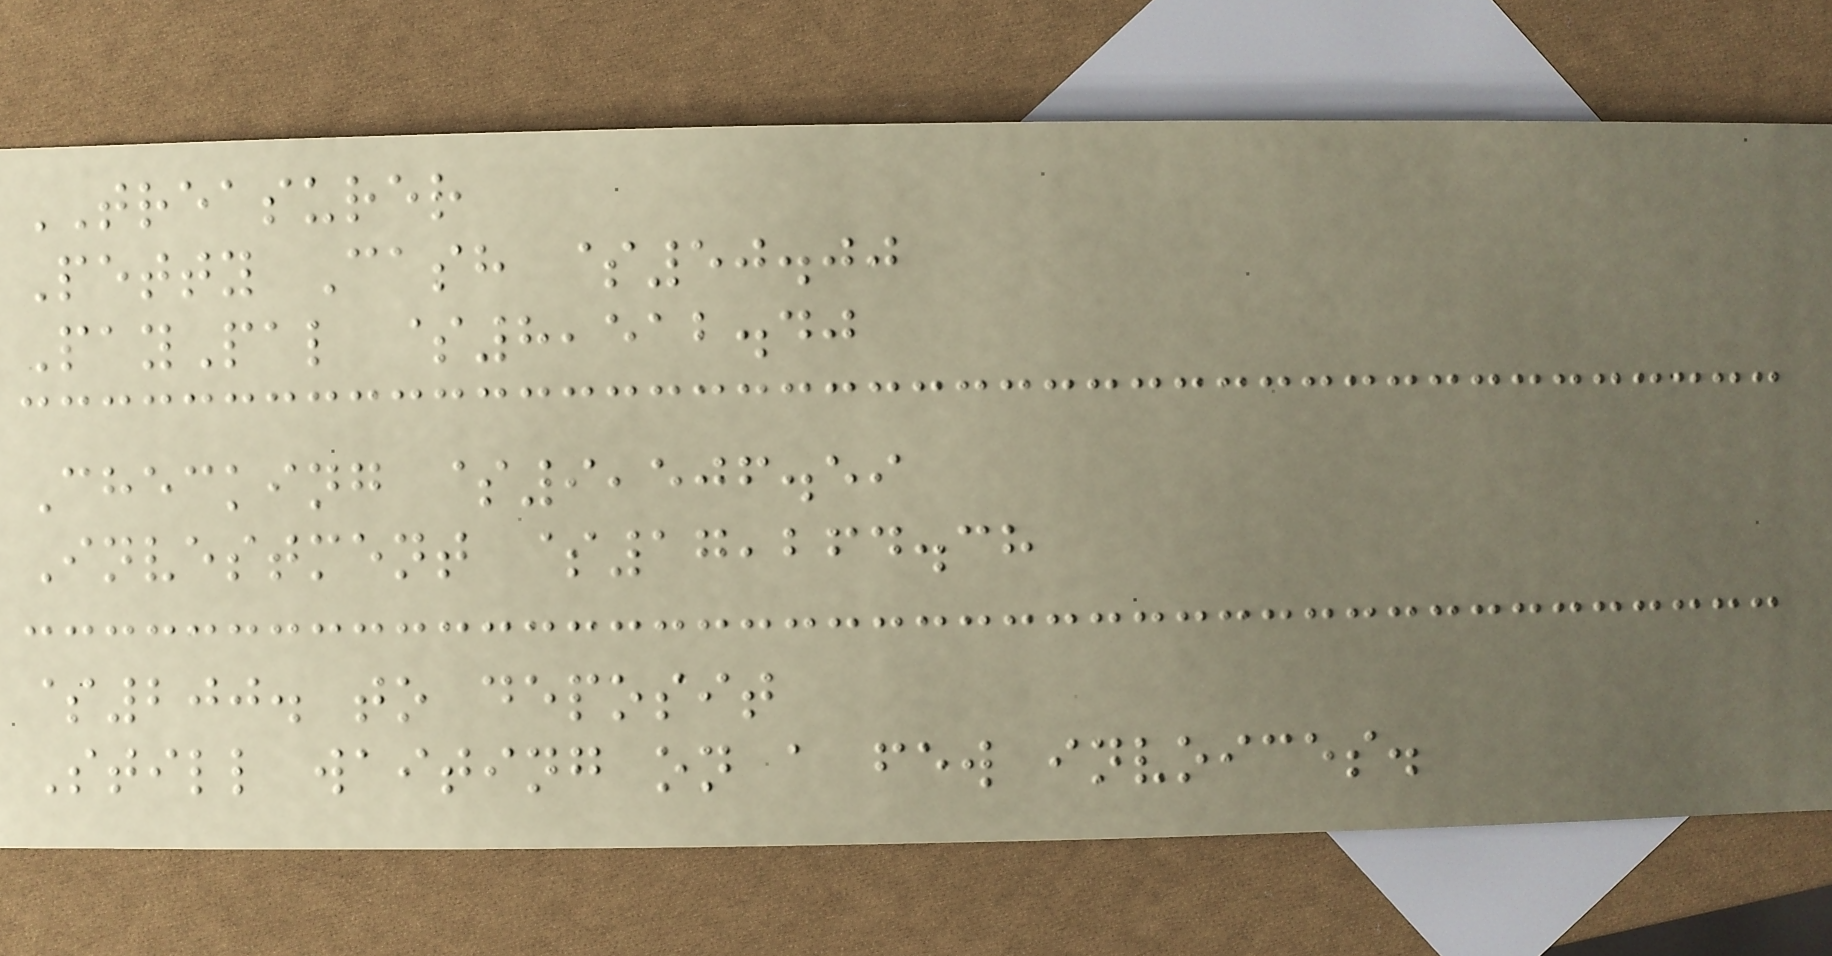TREASURER
Petty Cash $50.00
PayPal $8,512.40
Checking $9,506.59
Investment $17,264.38
$200. to deposit
Still waiting on a few invoices.
